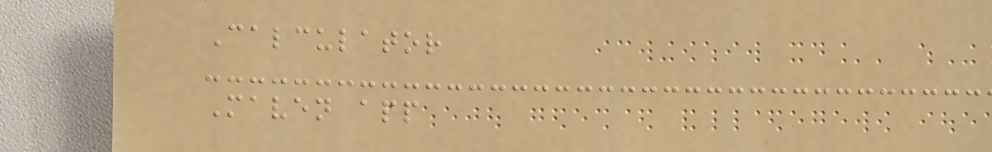Calculator
Maven app
